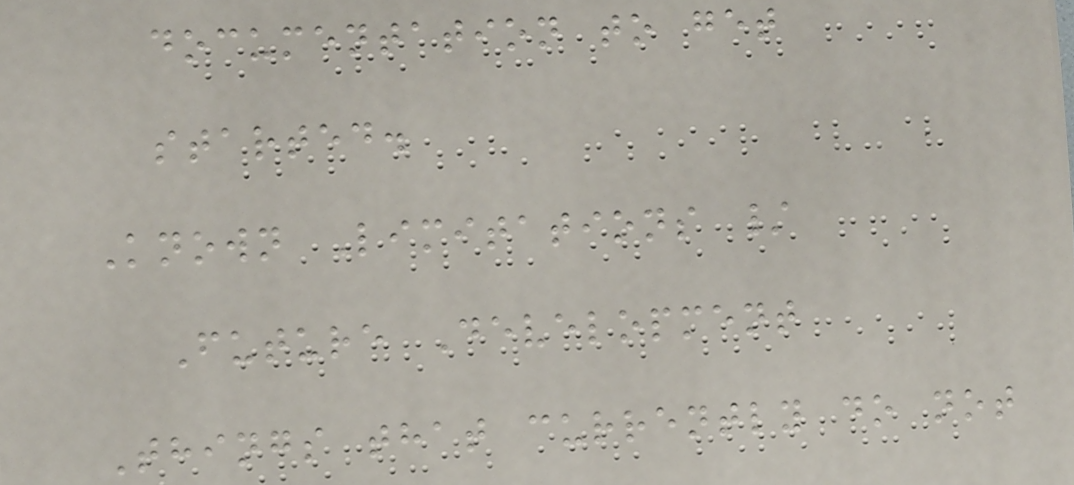documentation to get
started.
Known Limitations /
Future Development
Things that currently do not
